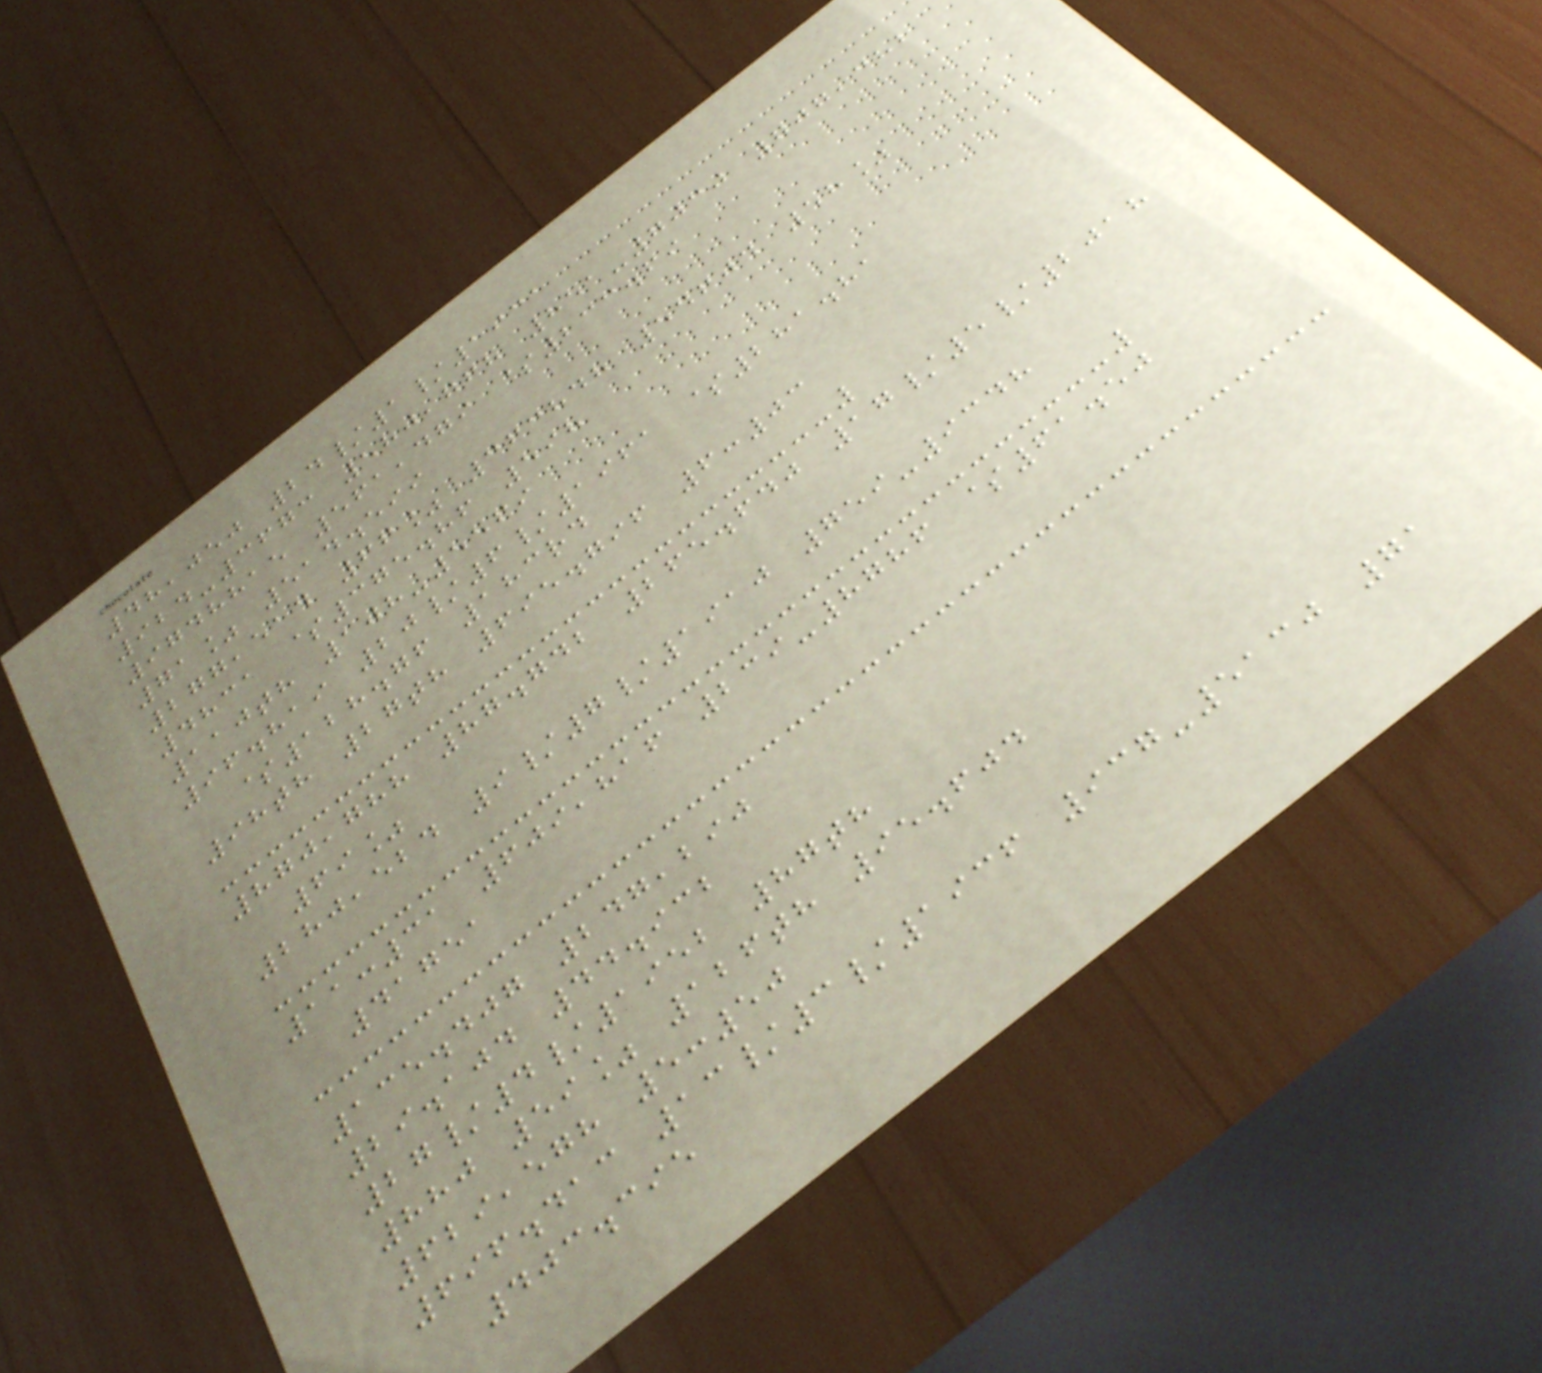48,050 24/1/1931
924-3673 580,768 851-7030 707,382
9748815 561,479 $233.69
71% 514.599
277,514 66% 363848 54604 58%
4831 $375.86 598
110th 108-5569
96.819 20/6/1961 $281.81
$128.76 183rd
98th 27th 695.796 6:03
870,788 87.742 265.640 17/5/2018
69%
280,524 9/7/1910 759-9348
11:31 609,816 239-8786 $61.50
41751
135.407 247,290
29.104 44.932
27/4/1952 87th
880 59% 126th 95.604
629,578 5:50
696.413 13/3/1936 937-5130 71
403.395
